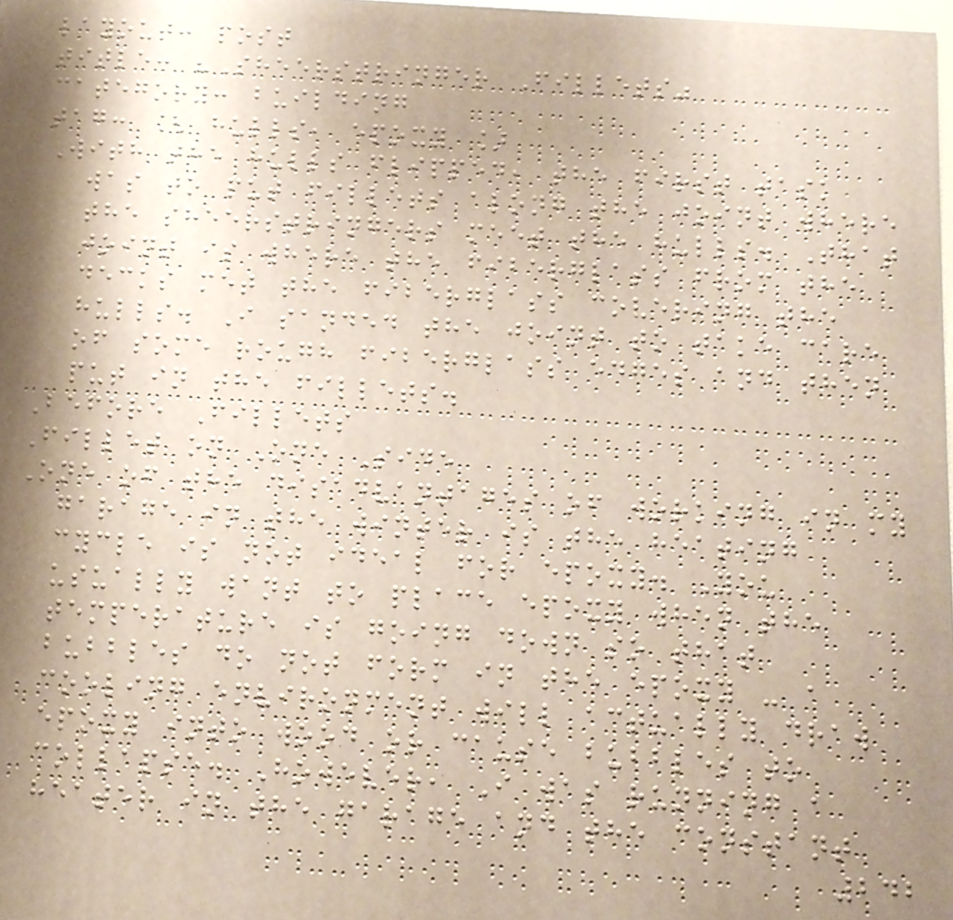layout: post
title: "Sheerstringer Fillets"
category: building
tag: [ hulls, epoxy ]
With the hulls flipped, the first task
was to put fillets along the joint where
the sheerstringers meet the hulls. That
joint is where the fiberglass from the
decks met the fiberglass covering the
hulls. I sanded the joint to take care
of some rough fiberglass edges and then
put in the fillets.
Before Fillets
Fillet on One Side
One of the disadvantages of working in my
garage in the winter is the heating
cycle is not ideal for epoxy. You
usually want to place epoxy when the
temperature is going down so that
bubbles do not form in the epoxy - a
cooling environment will actually draw
epoxy into wood or cause bubbles to
collapse. However, I was running a
heater in the garage and the constant
242
